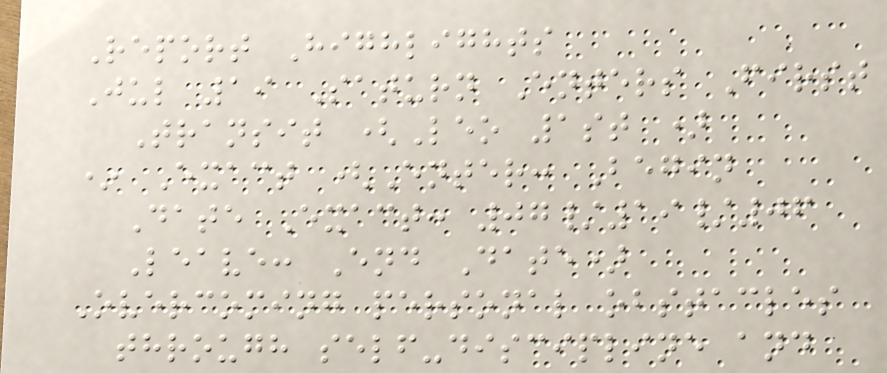Report Highlights
Jul 19 Saturn Enters First
Transit (Leo 1st )
* Exact (Enter: Begin
Date Exact: 07/19/06
Leave: End Date)
Overcoming personal obstacles
through self-discipline and
